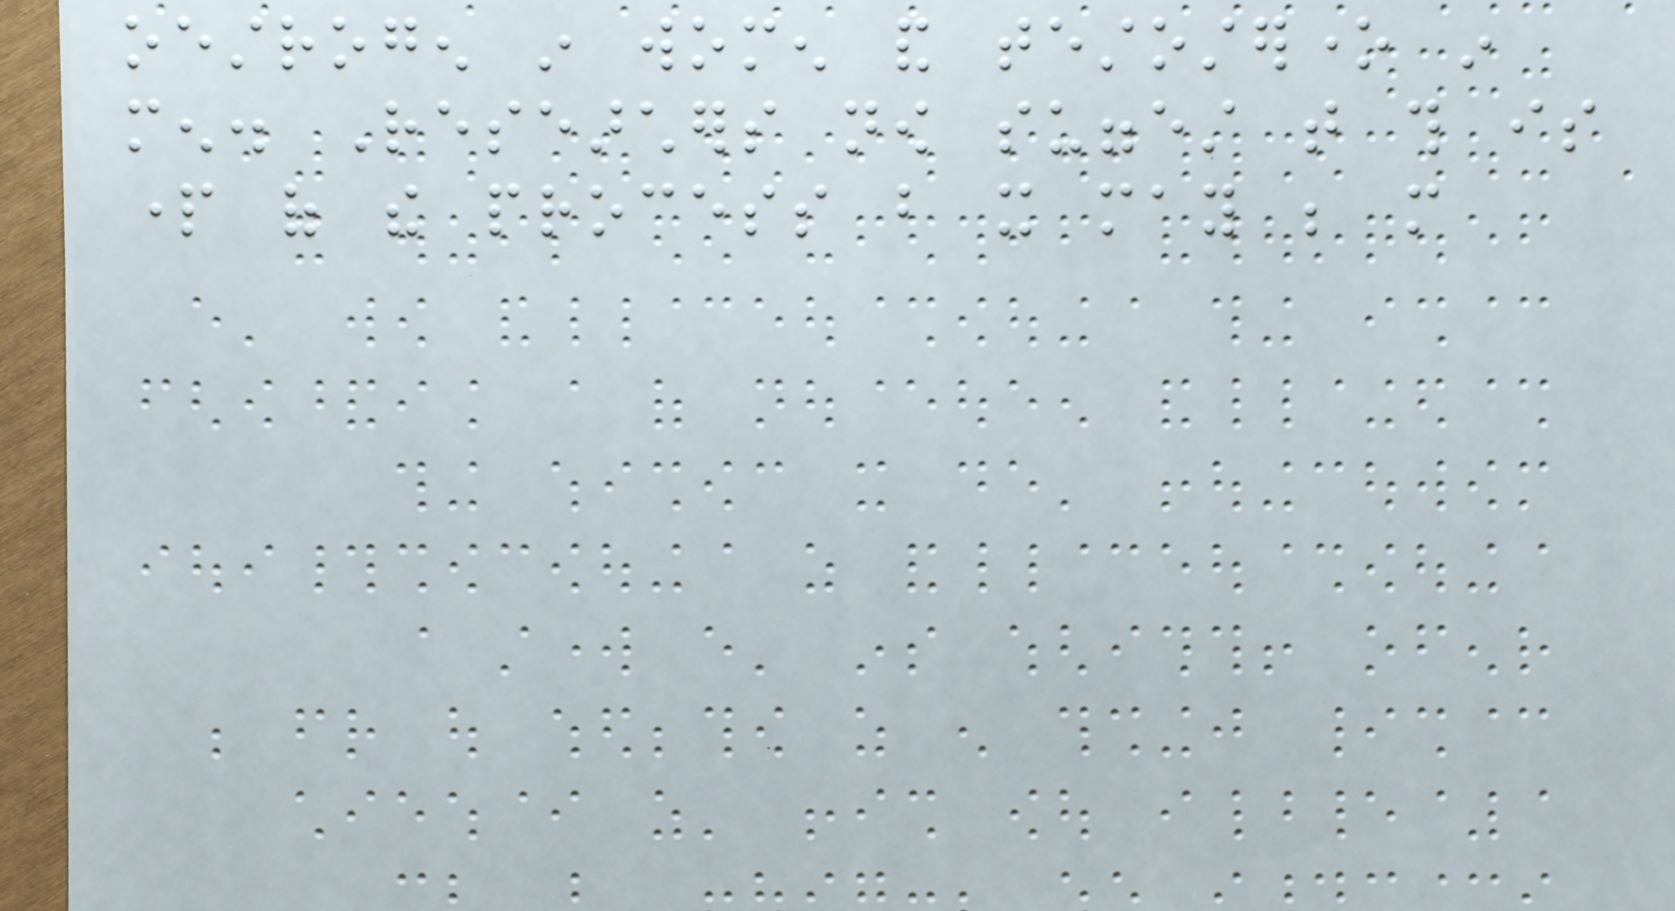oestrogen in women and testosterone in
men. Researchers now suggest that this is
part of the process but it may be more
